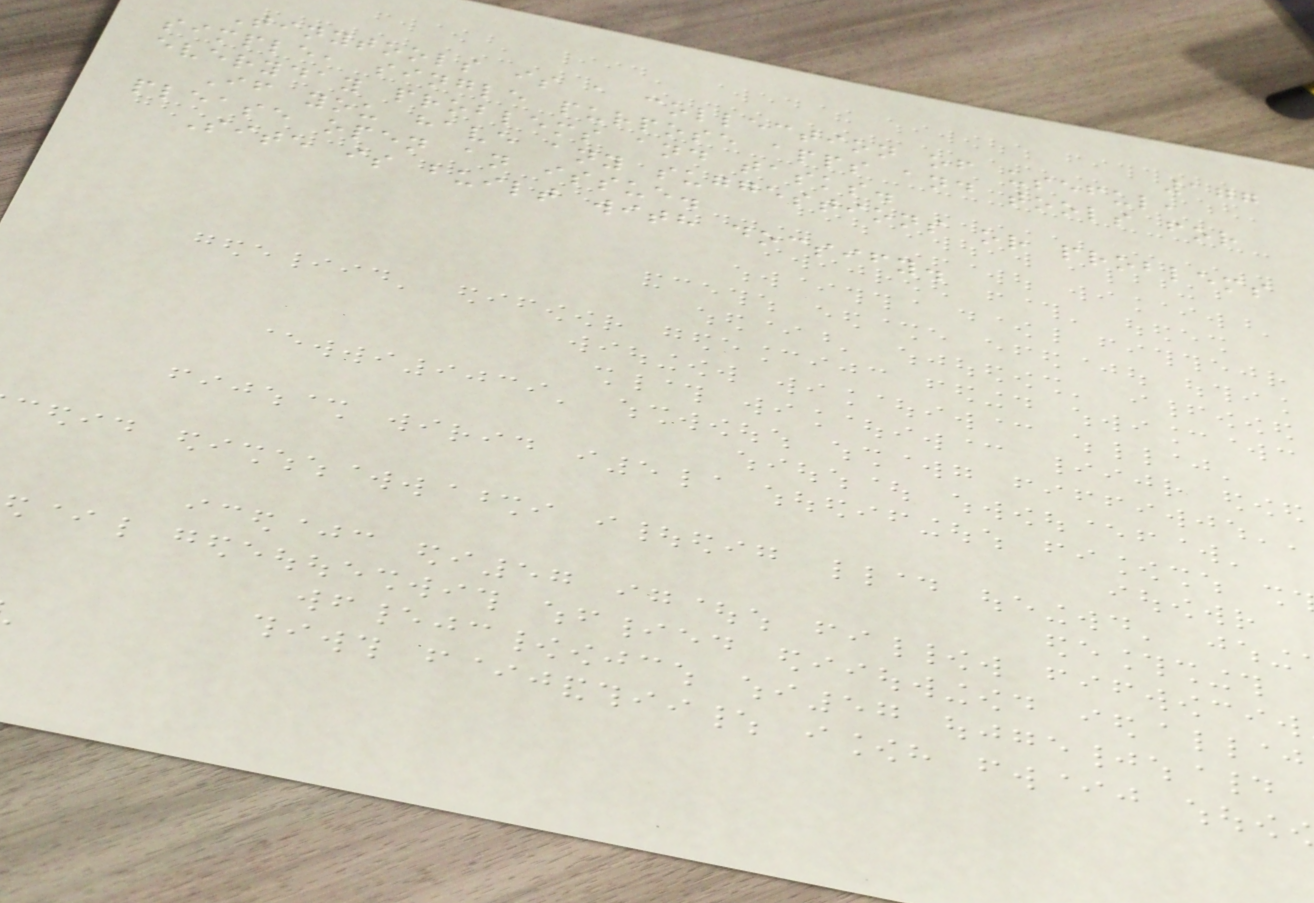177
Tinytools is a collection of useful,
simple, single purpose apps and tools for
everyday problems and tasks.
If you have any suggestions or problems
please open an issue.
Site is built with docsify.
